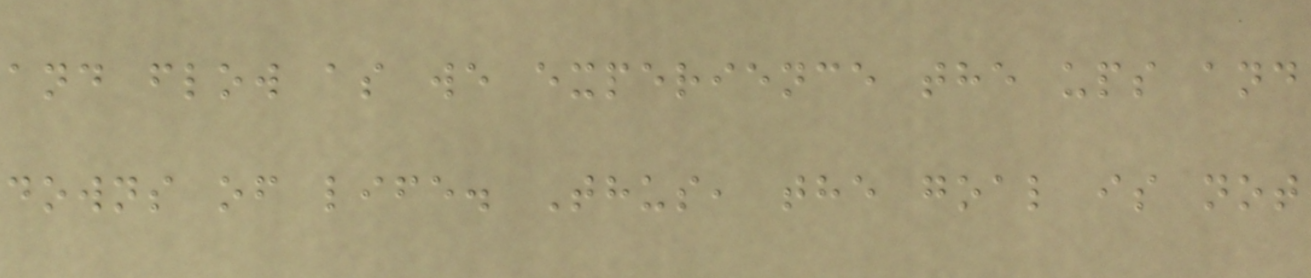and flow as we experience the ups and
downs of life. Thus, the goal is not
